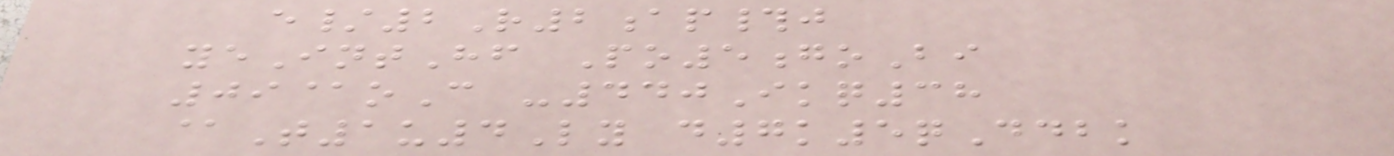e/2R2ap#j
yeIntHf Po5goBi
09@oC -440Ikq38
@T1u4Ly d7k5qDdbk
